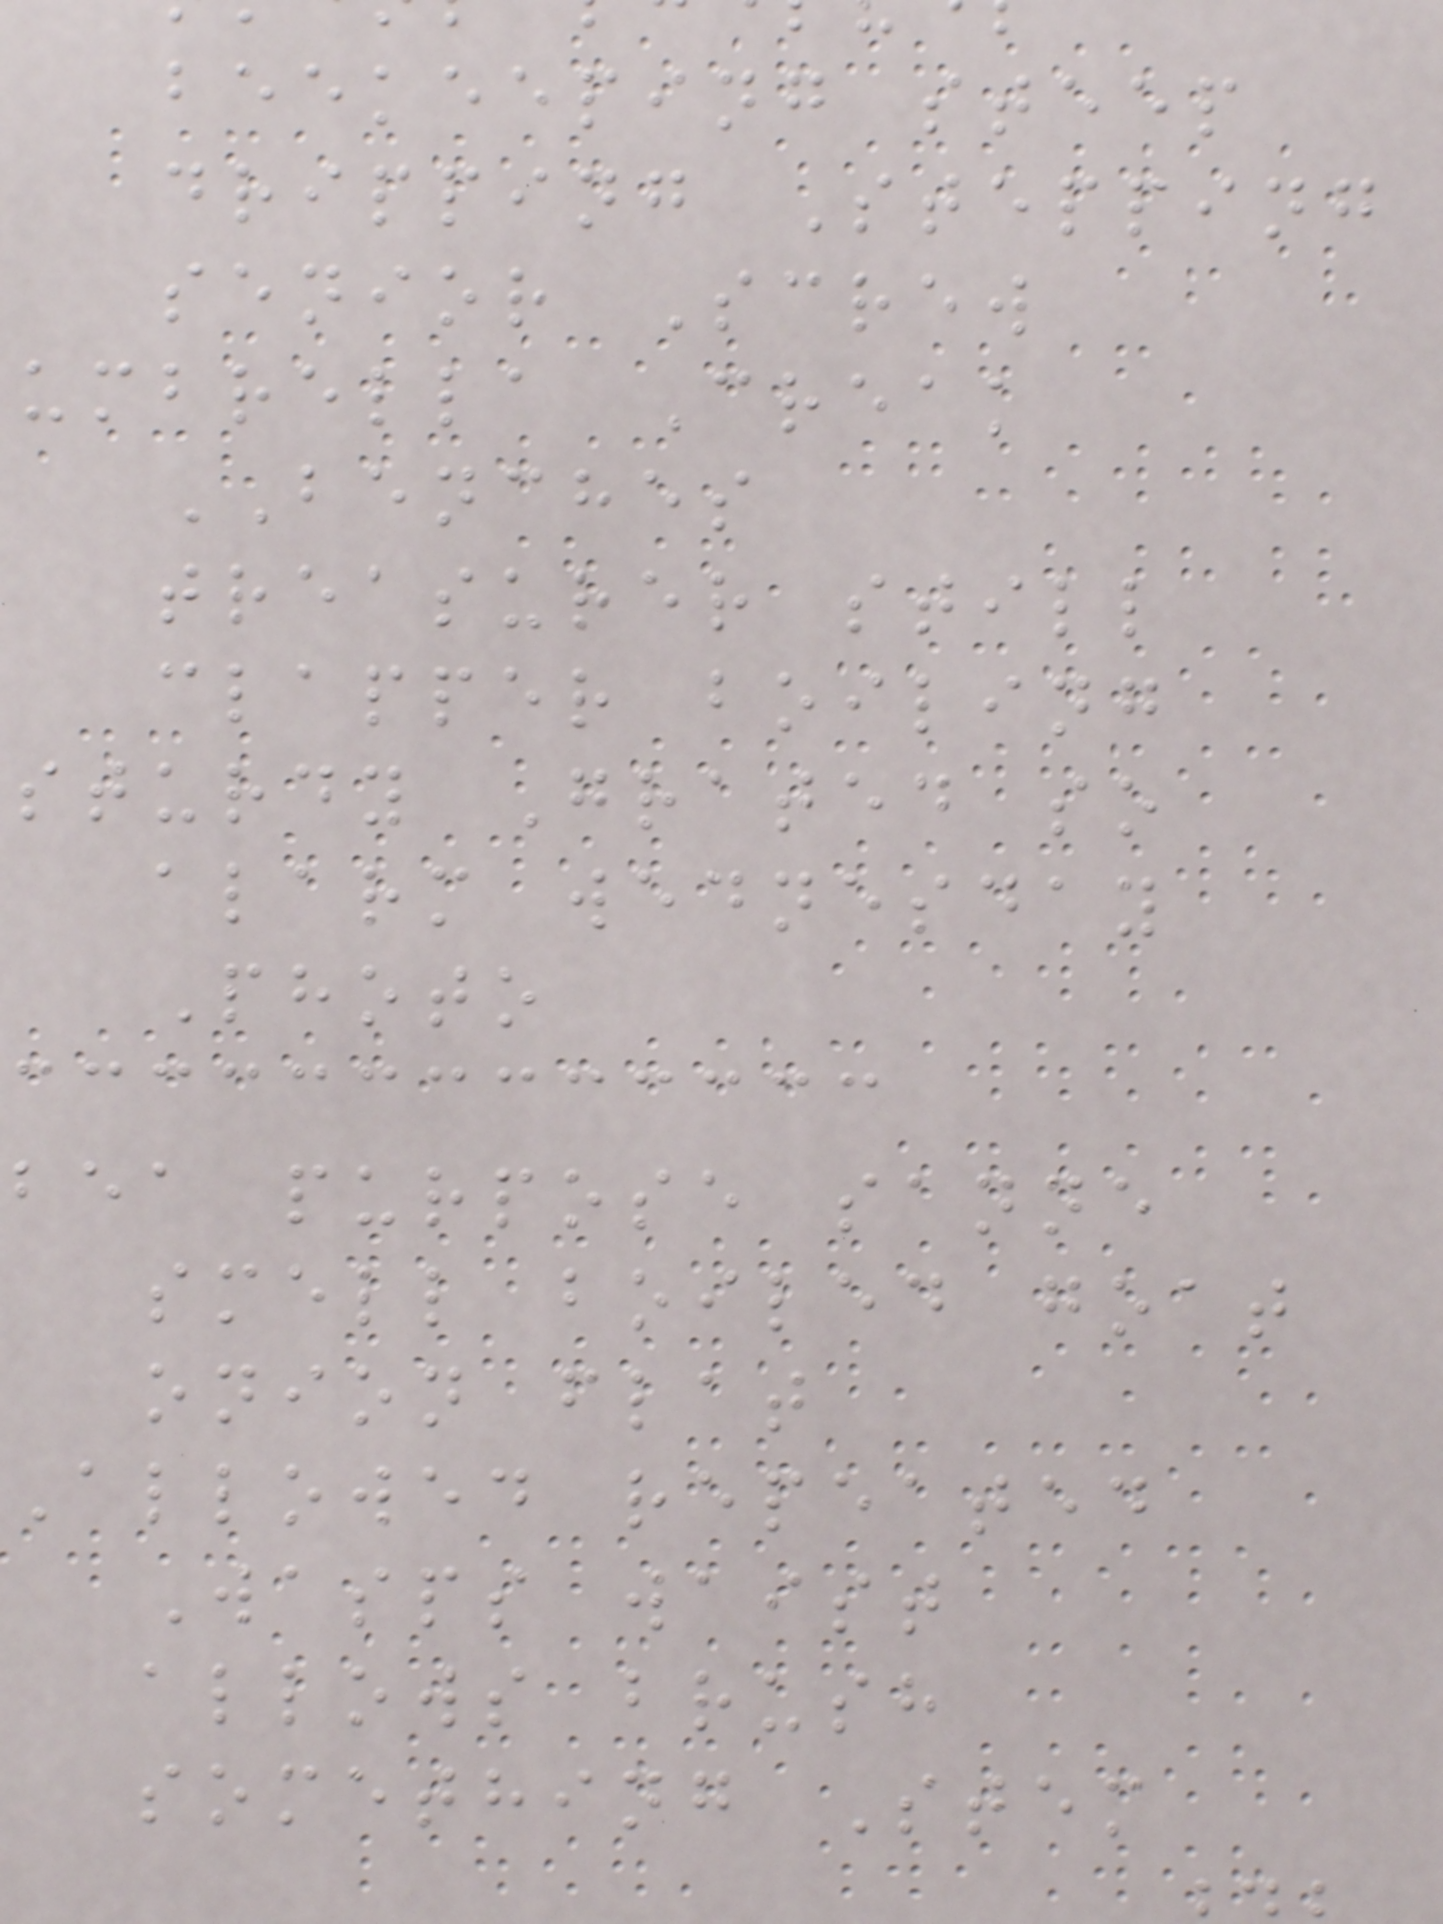beekeeping steep
dripping Stepping
senior Screw
umbrella Creak
BENCHES
treasurer still
clapper boiling
sturdy Grated so
alarm wednesday
Photo
bea purpose sanne
smell boiled goat
onion flat
Allowed repeated
Wasps waist
allows brush
something Stem
